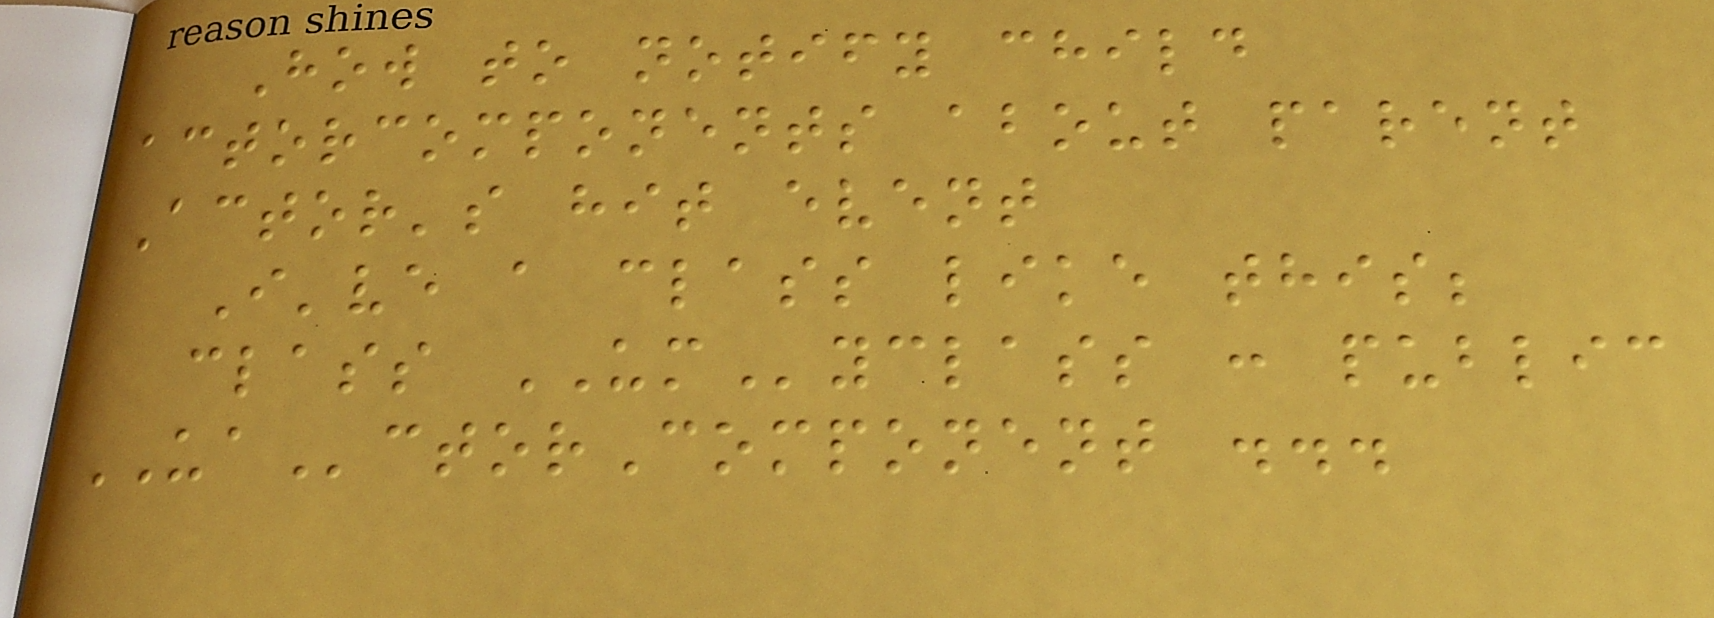How to notify child
actorcomponents about parent
Actor's hit event
I've a class like this;
class UMyclass : public
UActorComponent ...
